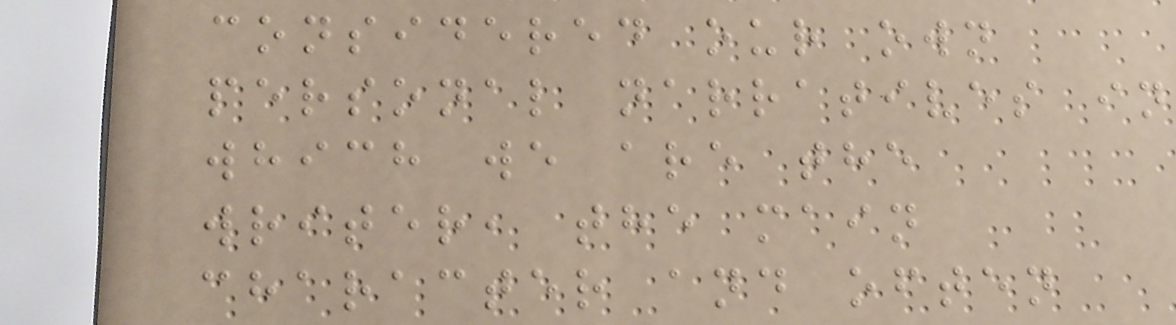considered our own
personal narratives in
which we are the
writer, the main
character and often
